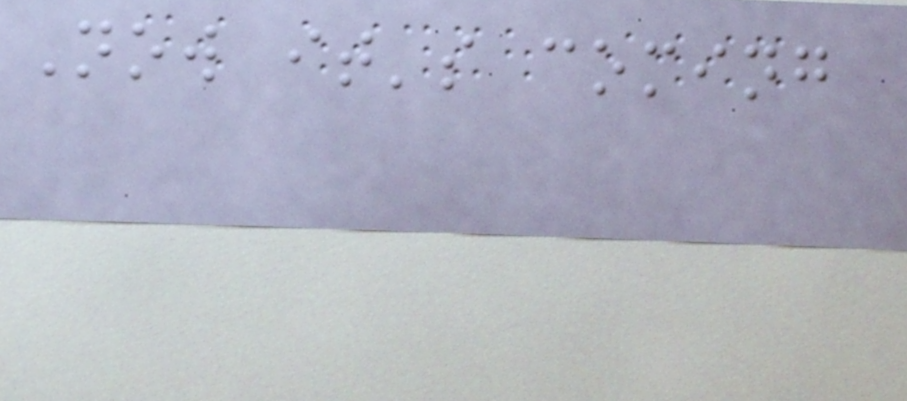Now it's coming
